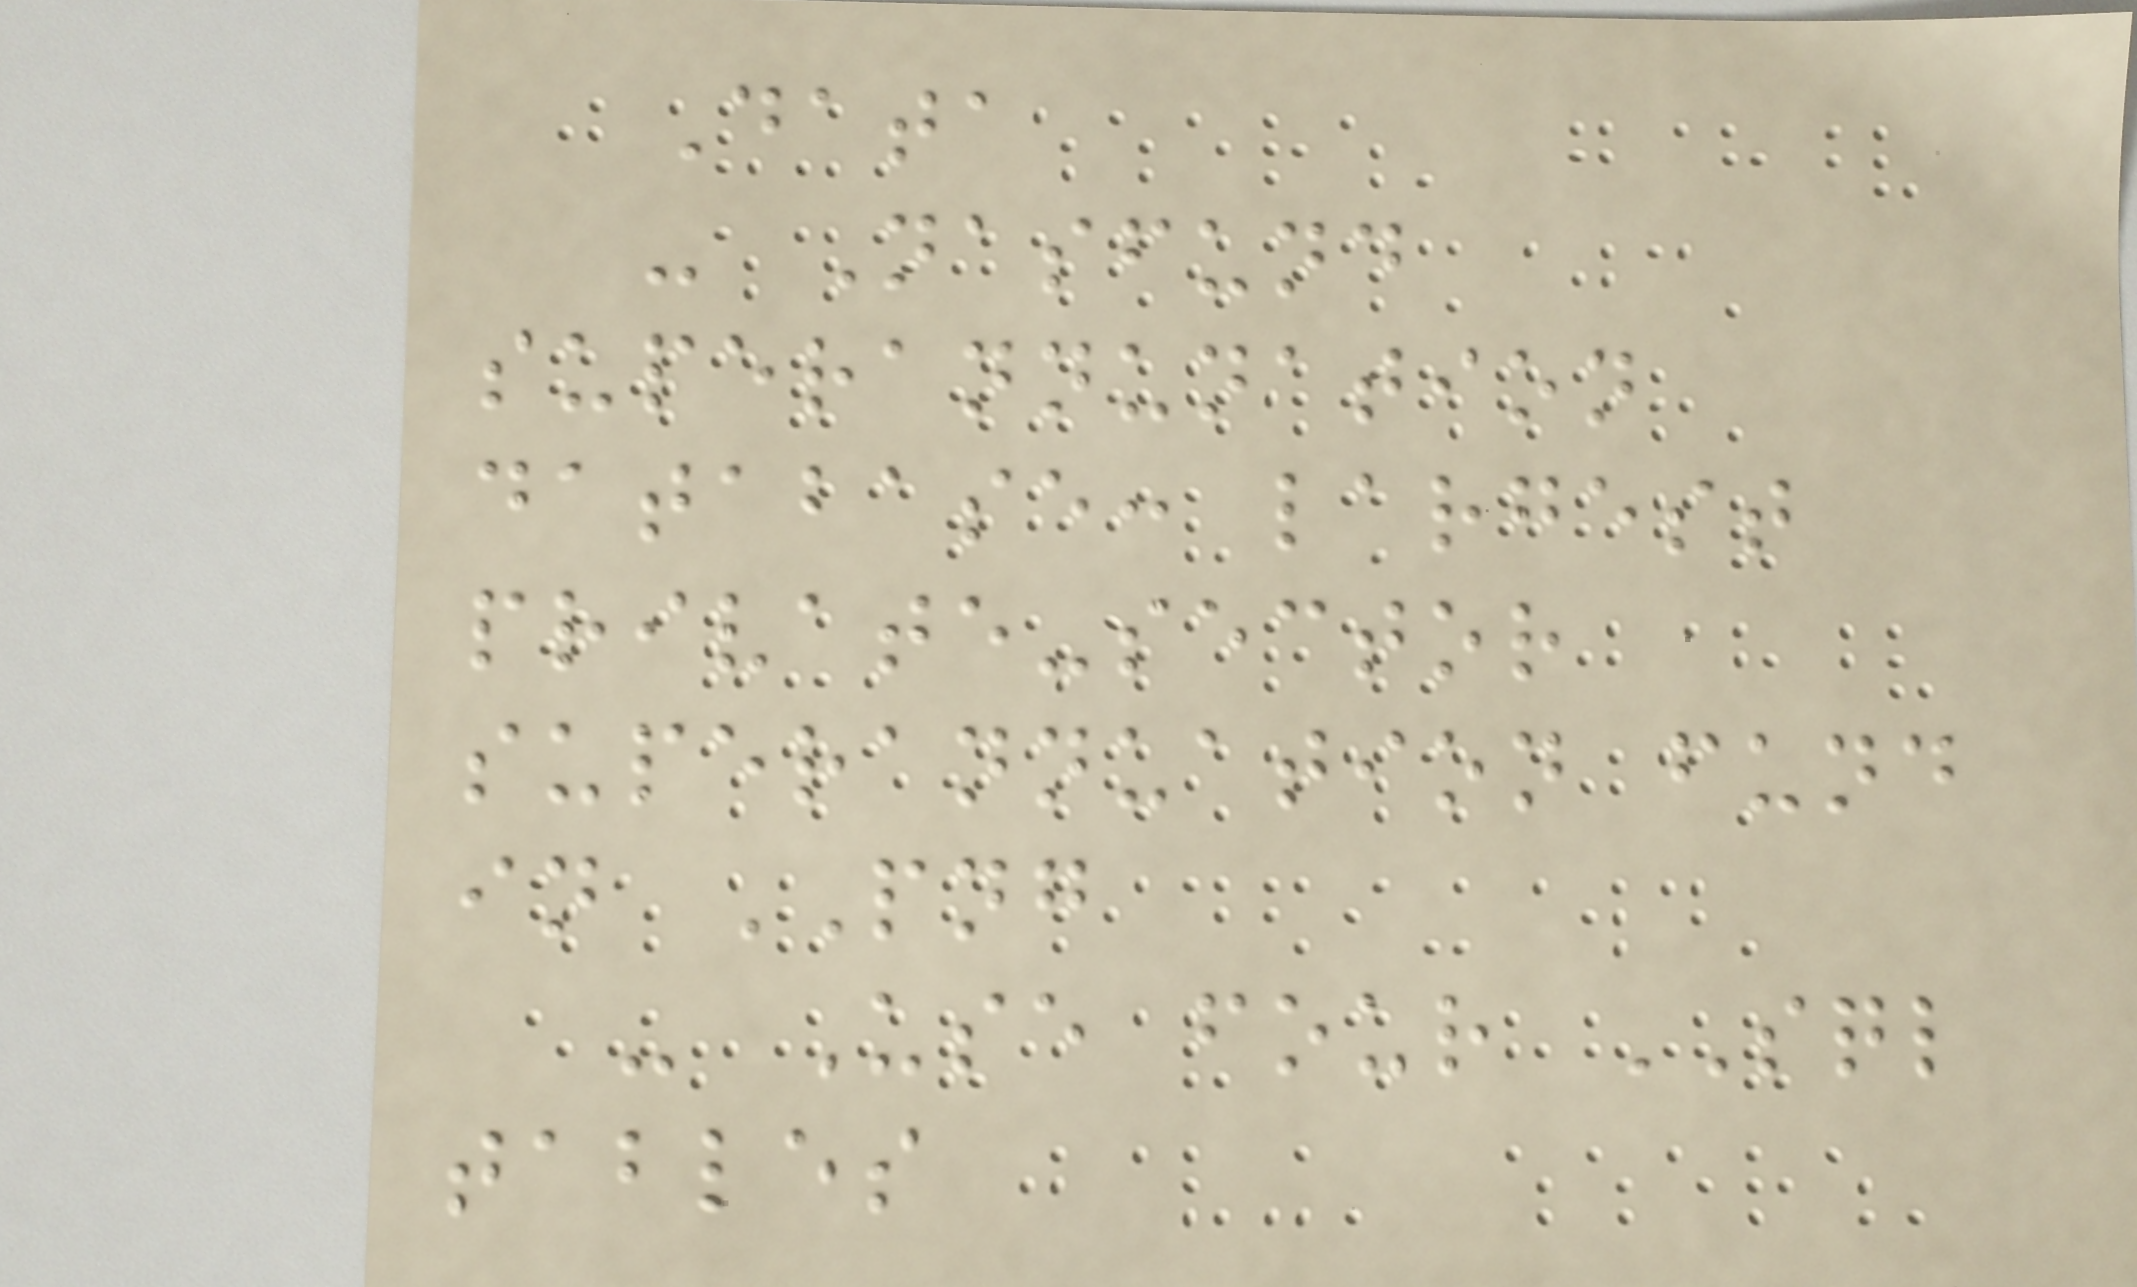Data
- Nasfund
superannunation
database: largest
private-sector
superannuation fund
in PNG
- Use four SQL
tables
